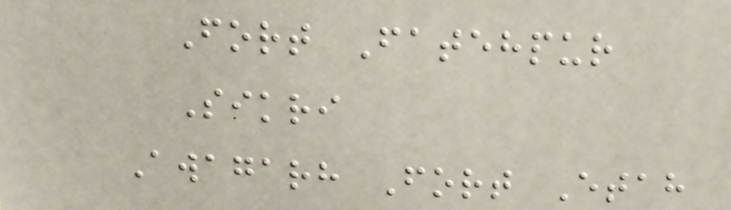Fort Fatehpur
Sikri
Awagarh Fort Etah
